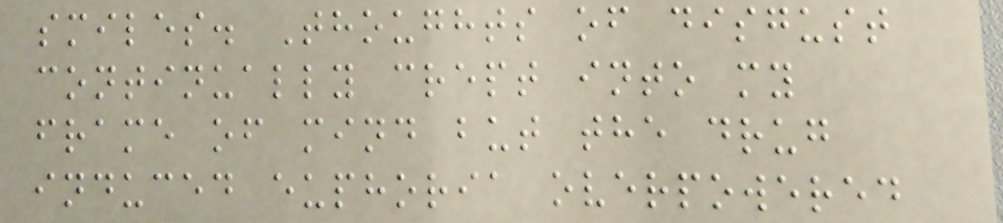smiles. Thoughts of disgust
continually crept into my
frame of mind but the drug
induced euphoria overpowered
